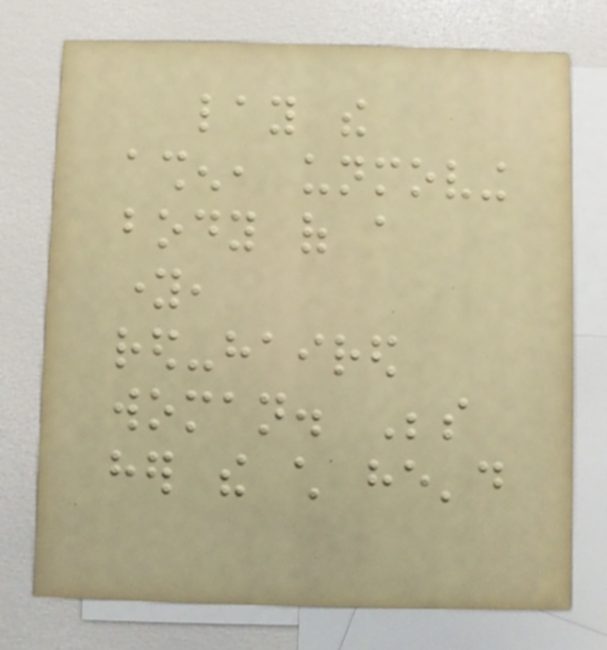lay the
ashen, unmoving
body of a
young,
red-haired
woman. Beside
her the child he'd
